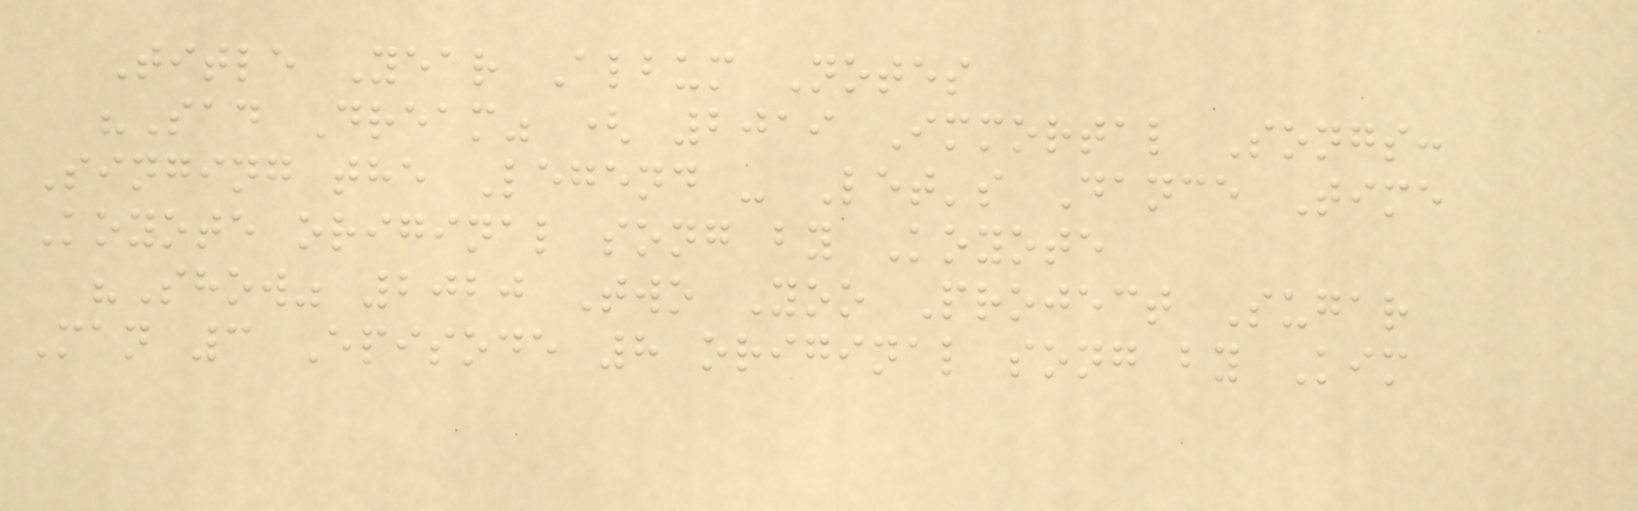Title Year Album Notes
"Sad Dream" ( 2019 Immortal Songs:
Singing the Legend - Let's Dance Time
Koyote original song by Koyote
"Show" 2020 Two Yoo Project Sugar
Man 3 Episode 8 original song by Kim
